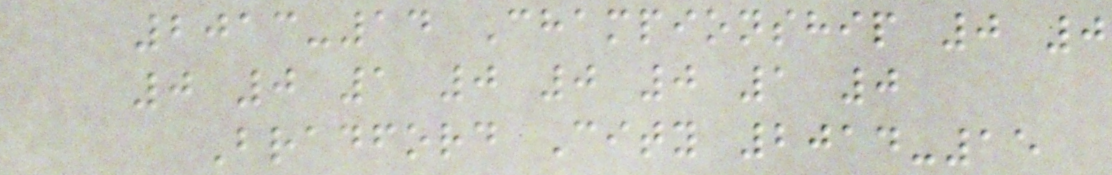2013-14 Championship 0 0
0 0 1 0 0 0 1 0
Bradford City 2014-15
